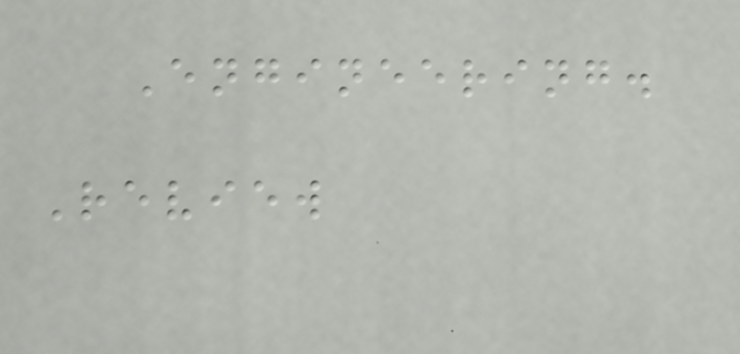Engineering.
Review
